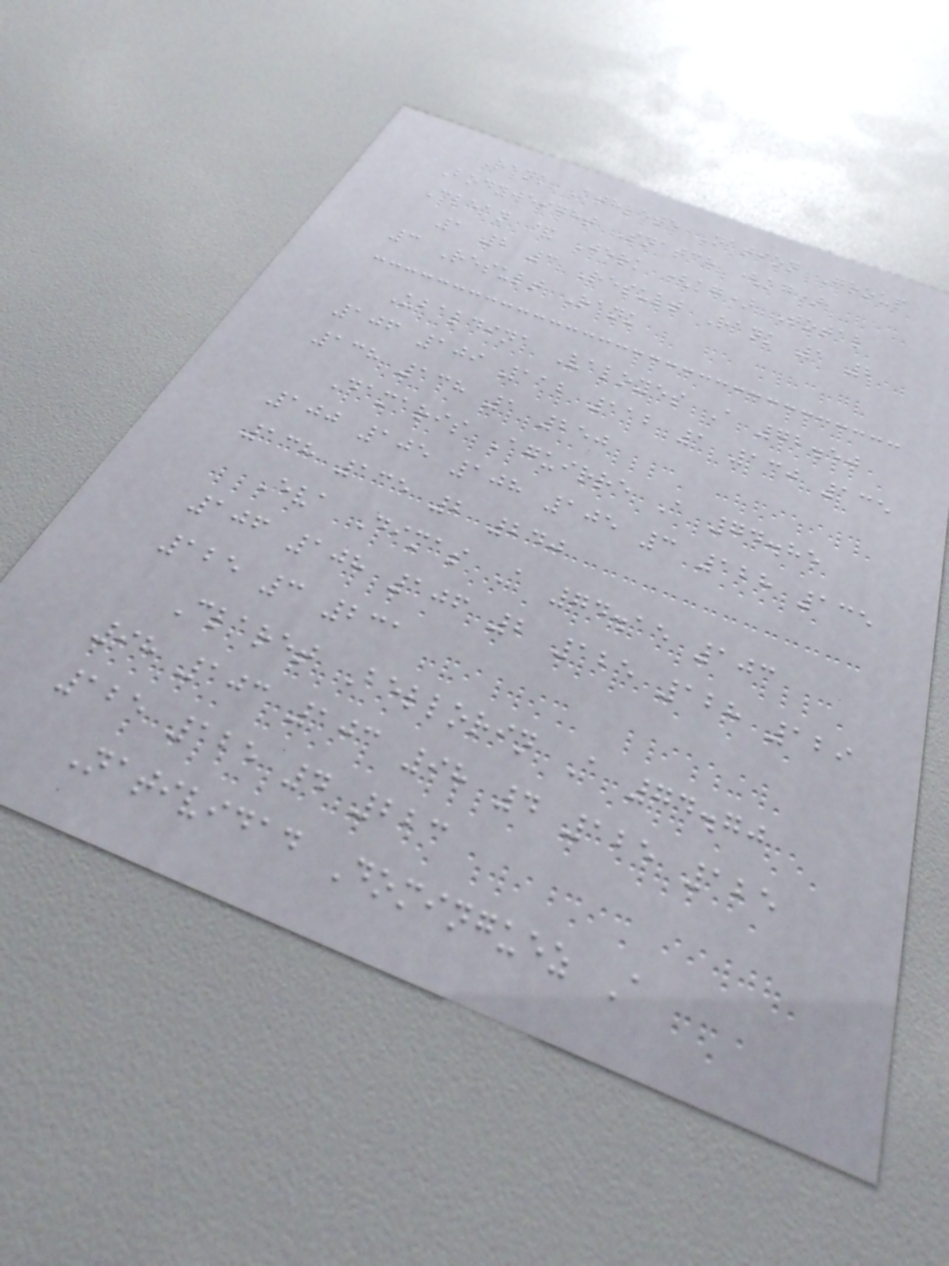Rank Athlete Nation Group
Bodyweight Snatch (kg)
Clean & Jerk (kg) Total
1 2 3 Result Rank 1 2
3 Result Rank
Ubaldina Valoyes A 72.50
106 109 112 112 1 130 135
138 138 1 250
Damaris Aguirre A 74.85
100 105 108 105 3 128 135
138 135 2 240
Eva Dimas A 74.15 103
106 108 106 2 125 128 129
125 3 231
Claret Bellorin A 74.70
98 103 103 98 4 125 125
125 125 4 223
Natividad Dominguez A
